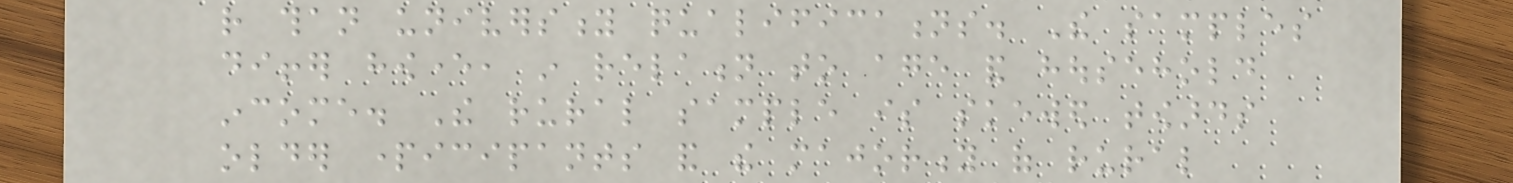rather than university qualifications. The samples
differ however, in relation to age and household
income. The rural sample is skewed towards
older participants and the majority of rural
